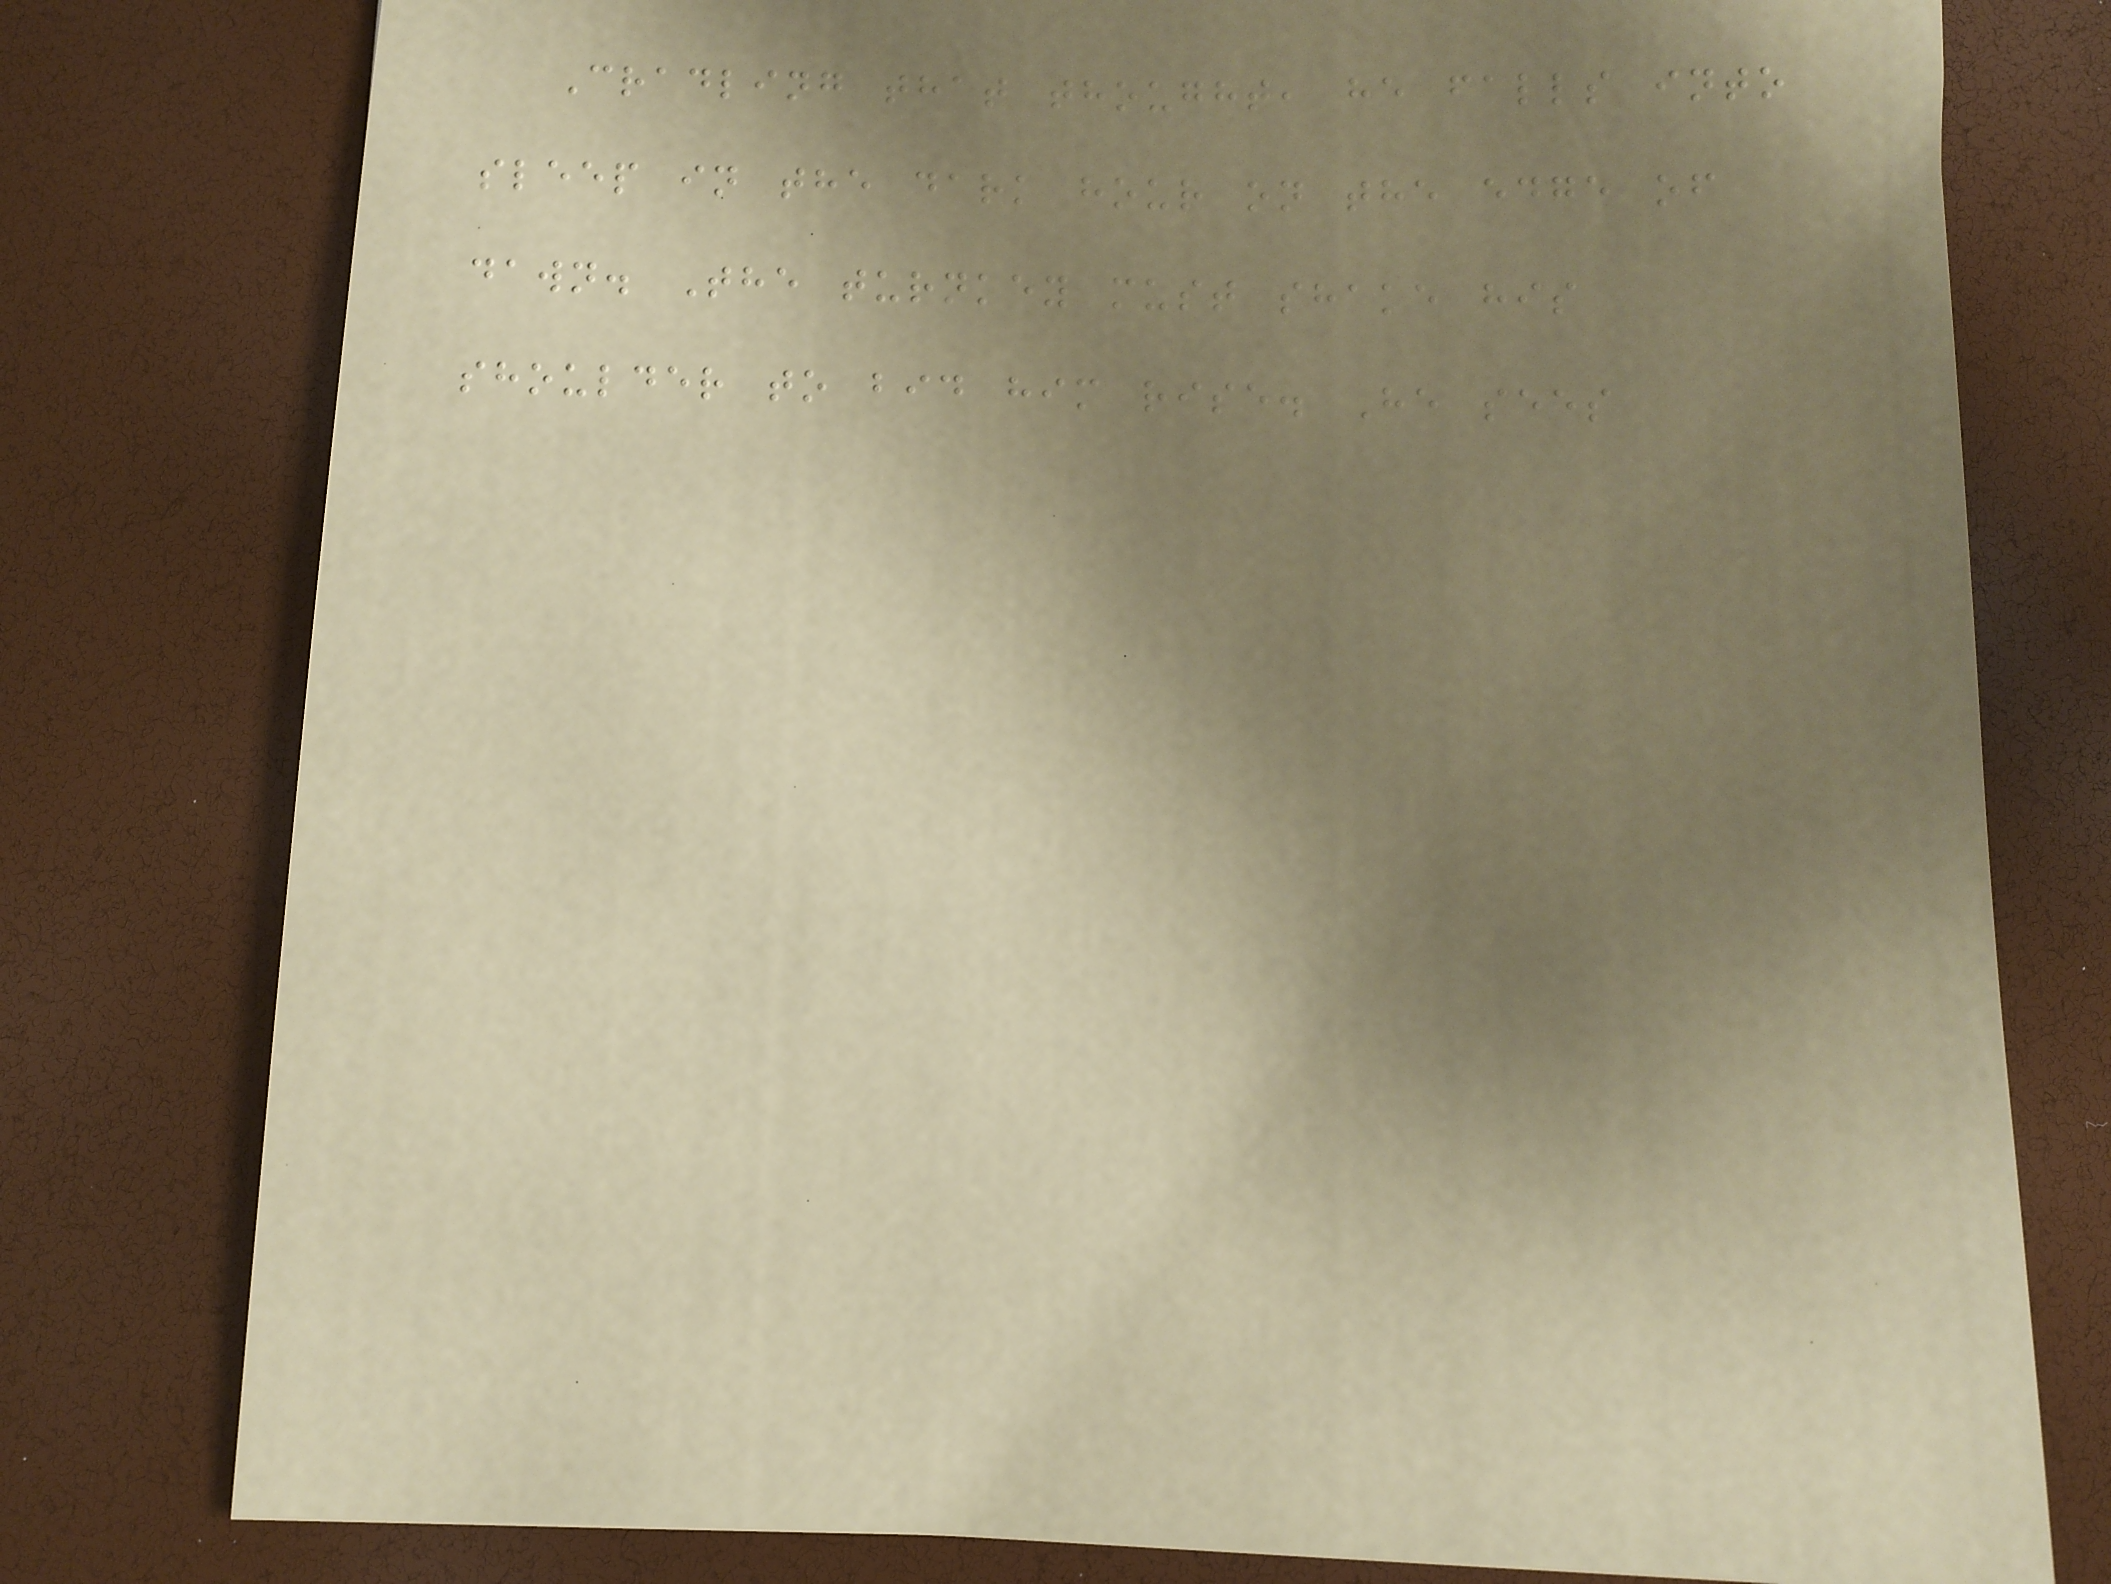Cradling that thought, he falls into
sleep in the dark hour on the edge of
dawn. The turnkey must shake his
shoulder to bid him rise. He sees
